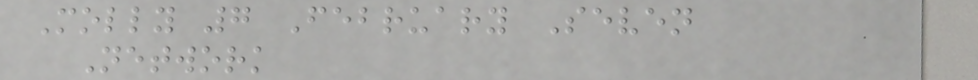Molly 7 February Seven
Network
